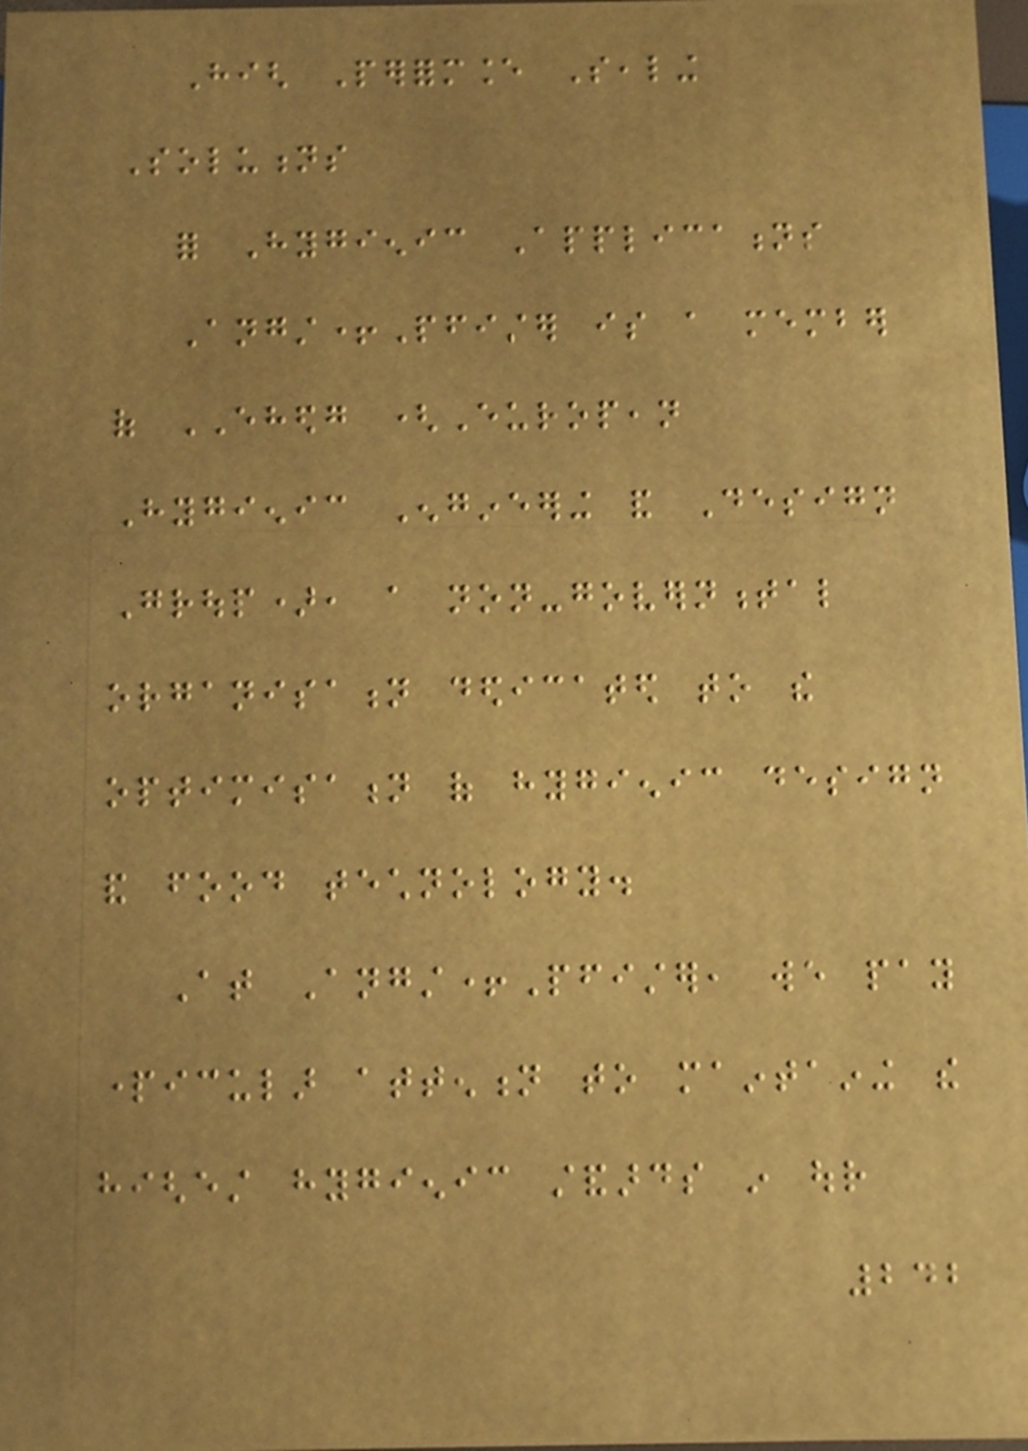High Performance Sealing
Solutions
for Hygienic Applications
Angst+Pfister is a member
of EHEDG (European
Hygienic Engineering and Design
Group), a non-governmental
organisation dedicated to the
optimisation of hygienic design
and food technology.
At Angst+Pfister, we pay
particular attention to maintaining the
highest hygienic standards in our
242
